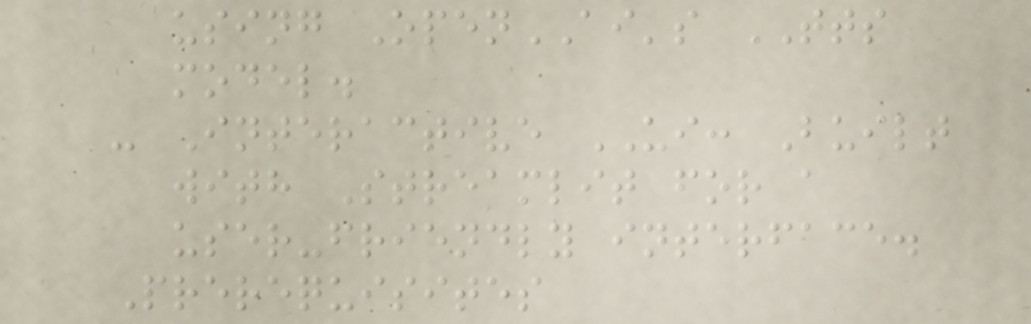using OpenAI's TTS
model.
- Interactive UI: Built
with Streamlit for a
user-friendly interface.
Prerequisites
